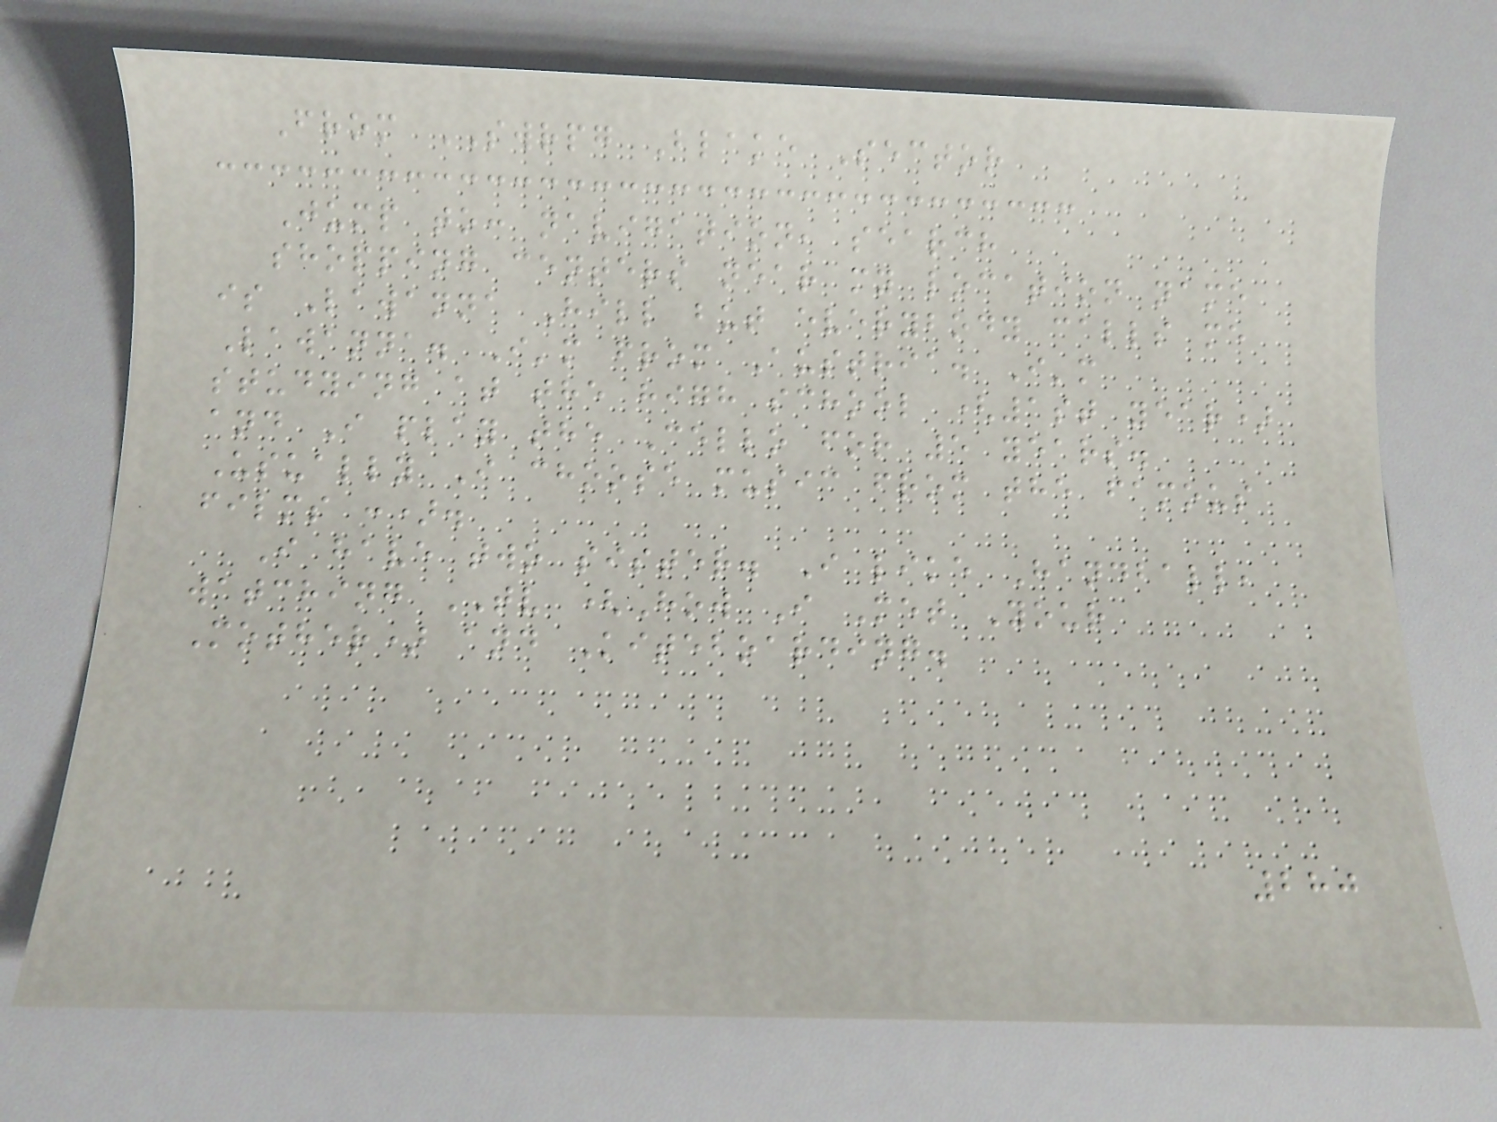From SWRPG Blake Sector
Jump to: navigation, search
shopping centers near my location name
is Lawanna Hill but everybody calls me
Lawanna. I'm from Austria. I'm
studying at the high school (1st year)
and I play the Cello for 5 years.
Usually I choose music from the famous
films :).
I have two sister. I like Handball,
watching TV (How I Met Your
Mother) and Kiteboarding.
280
